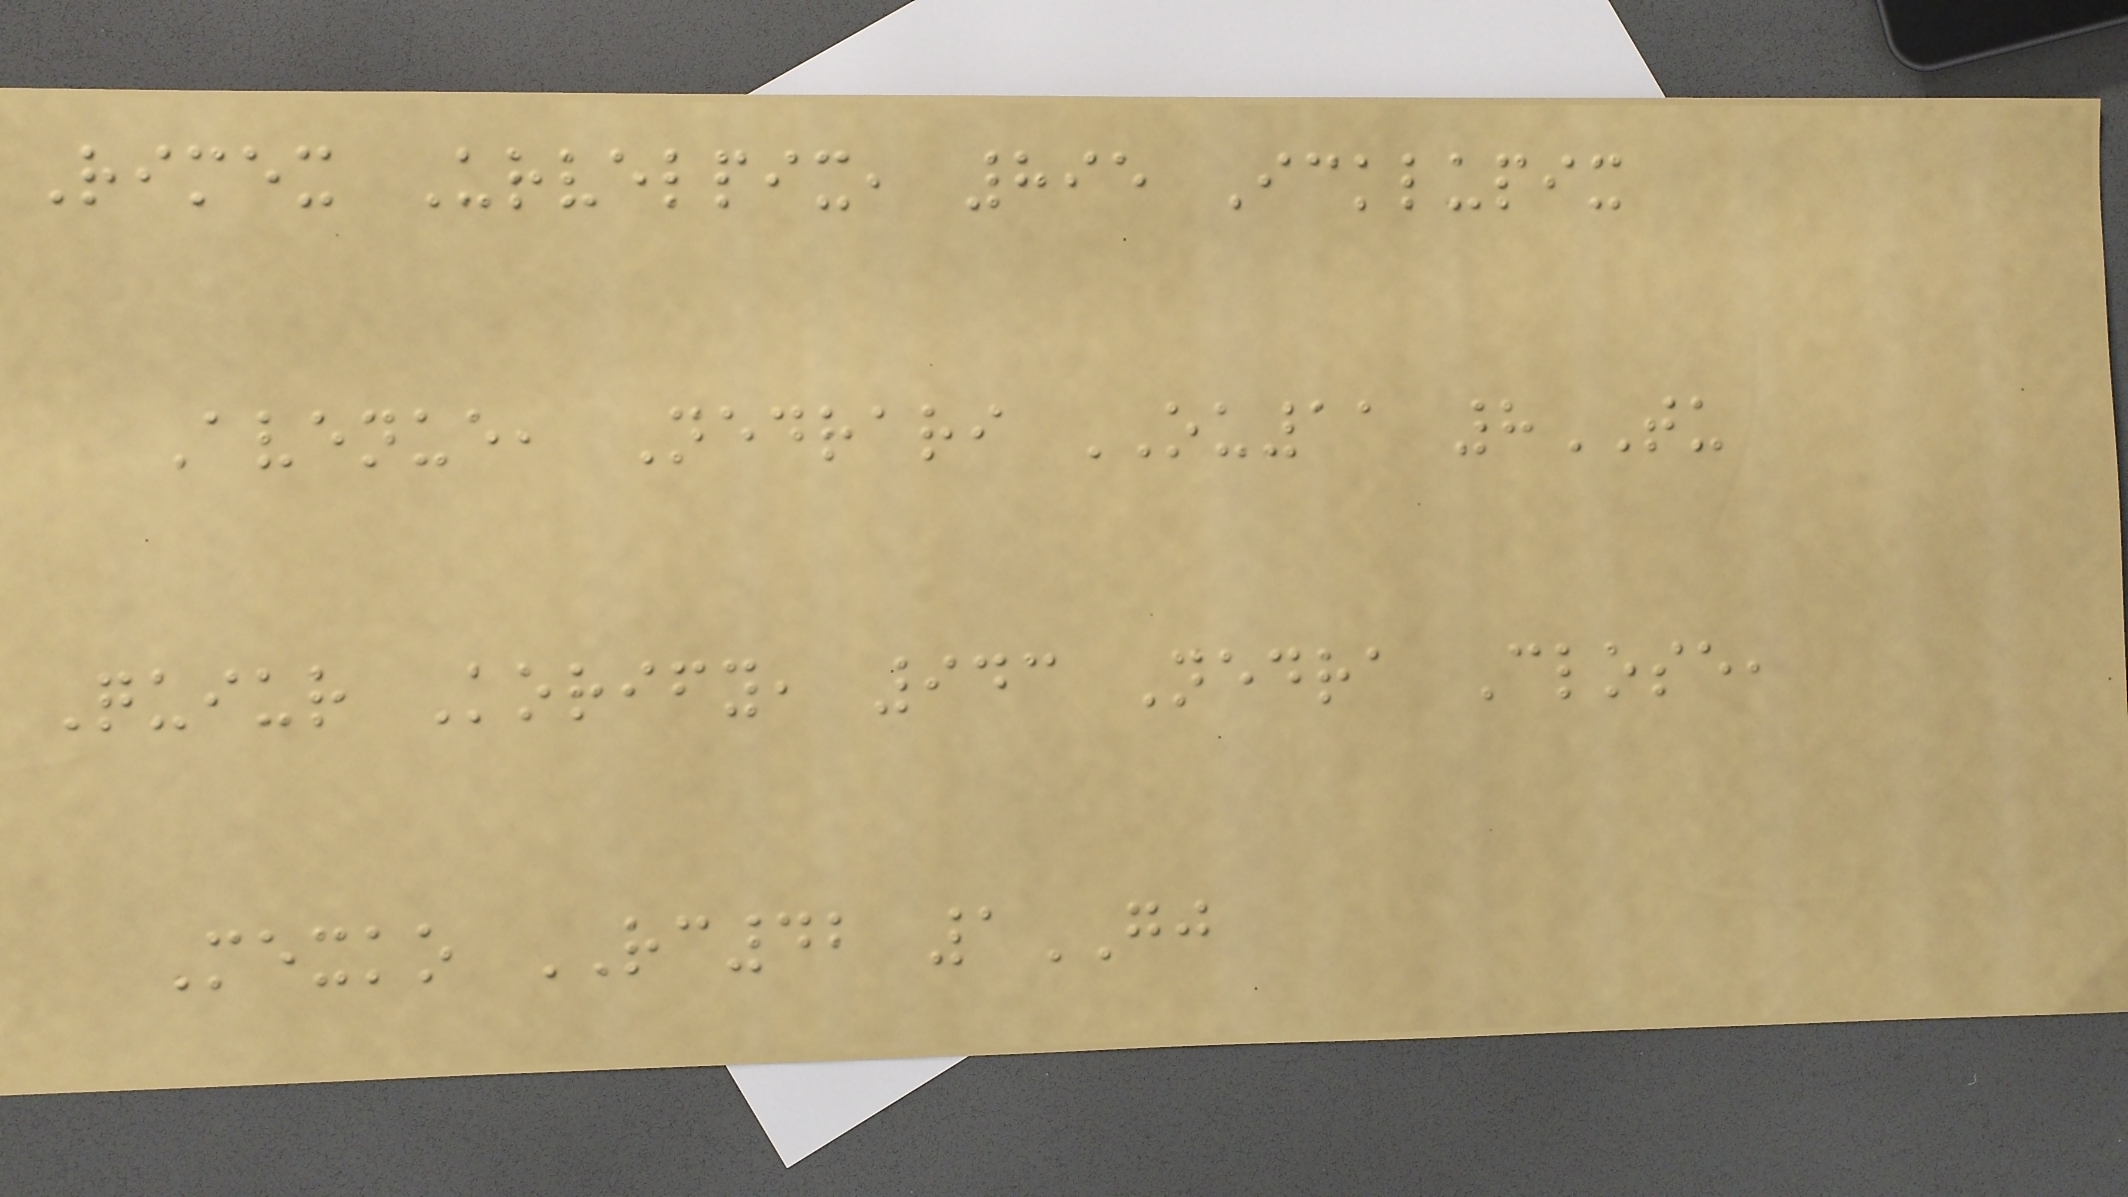Rimex Urvelpix, 895 Icklupix
Avenue, Nedrari OU11 8TU
Quiur Korify, 943 Nedra Close,
Mexko RC42 1GJ
